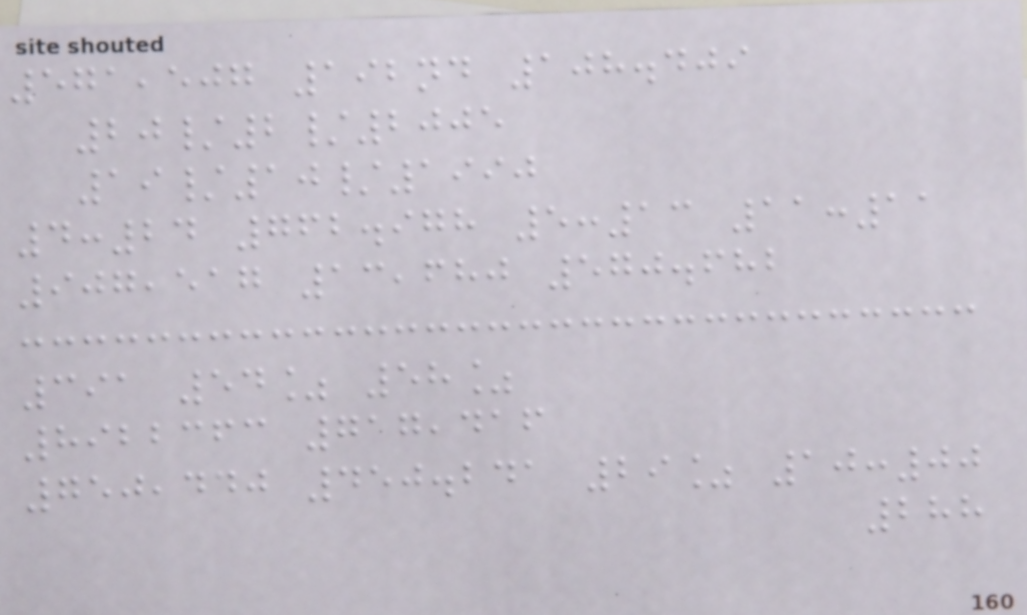571,507 192nd 108.409
20/2/2005
19/10/1990
4:24 762.978 5:13 11:11
907,517 13,680 570.682
391 54% 58%
8922363 717,416
750,440 450.241 29% 10:00
288
